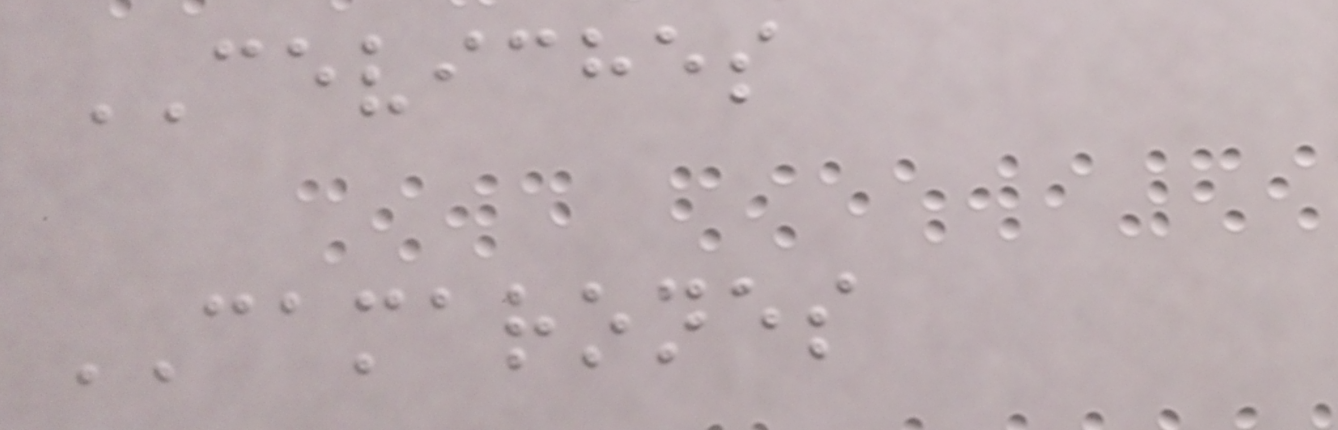CEVICHES
CAMARONES
